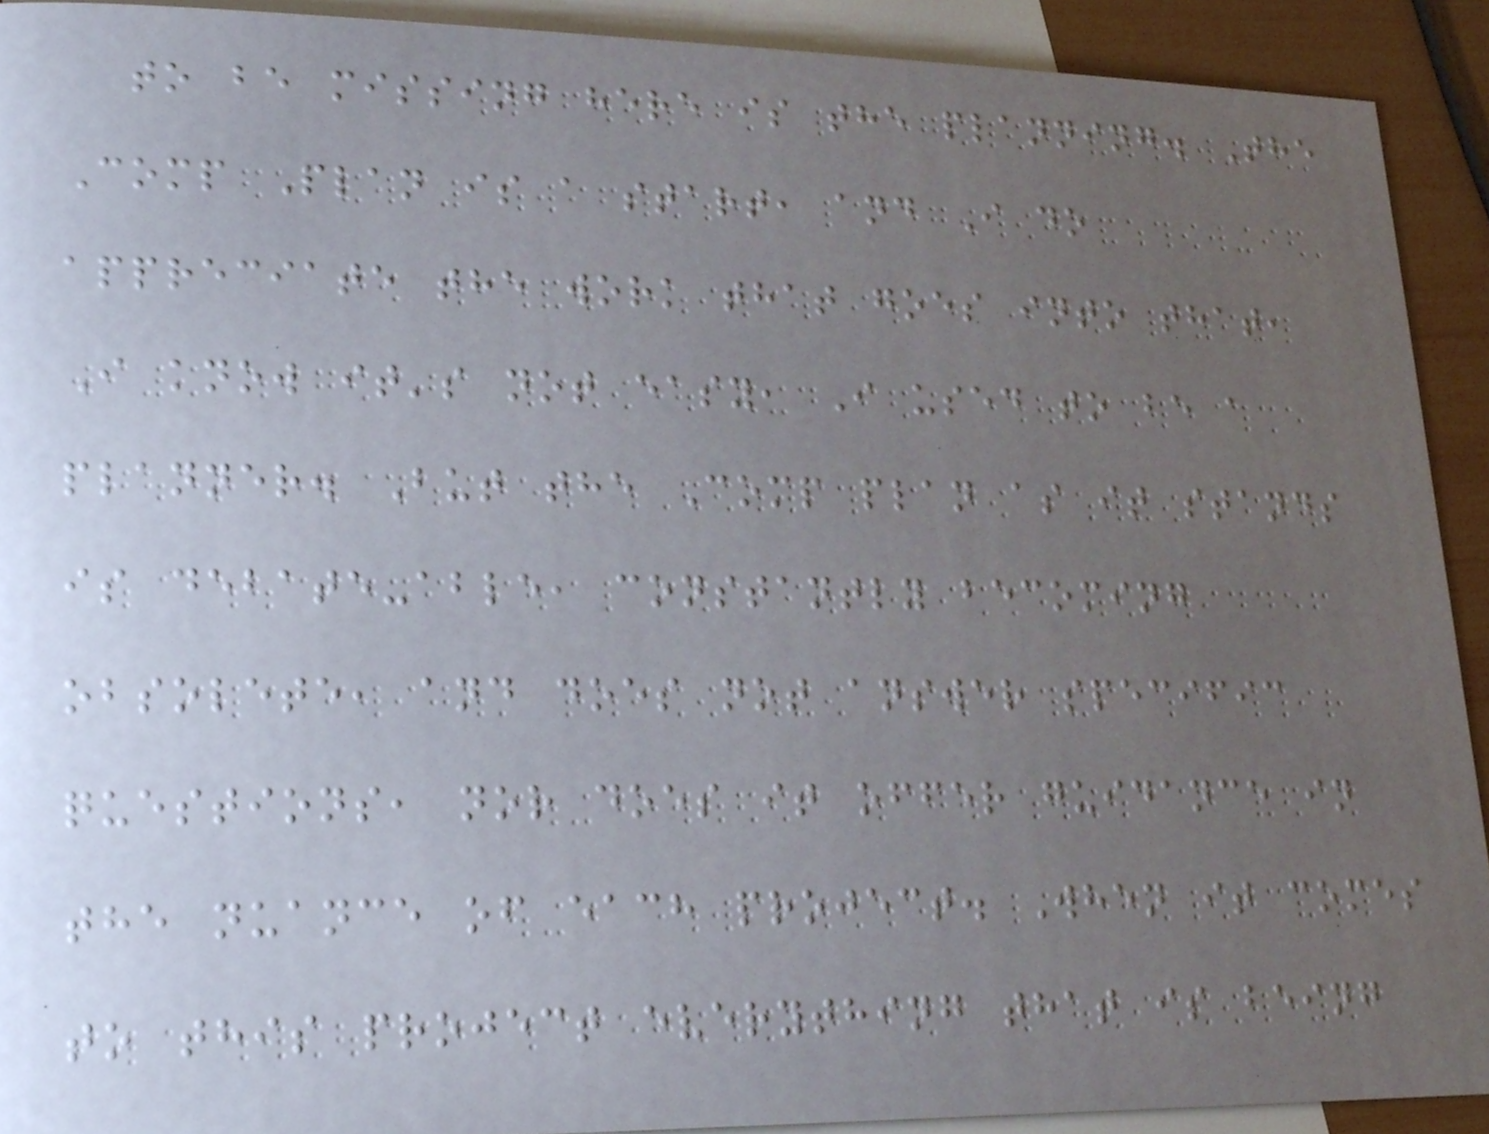to be missing here is the planning. The
Comp Plan is a start, and I do
appreciate the work that goes into that,
I know it's not easy, I used to be a
planner. But the Comp plan as it stands
is debate-able, constantly becoming
obsolete, and does not answer specific
questions, nor does it offer guidance in
the nuance of each project. When it comes
to this project everything that is being
